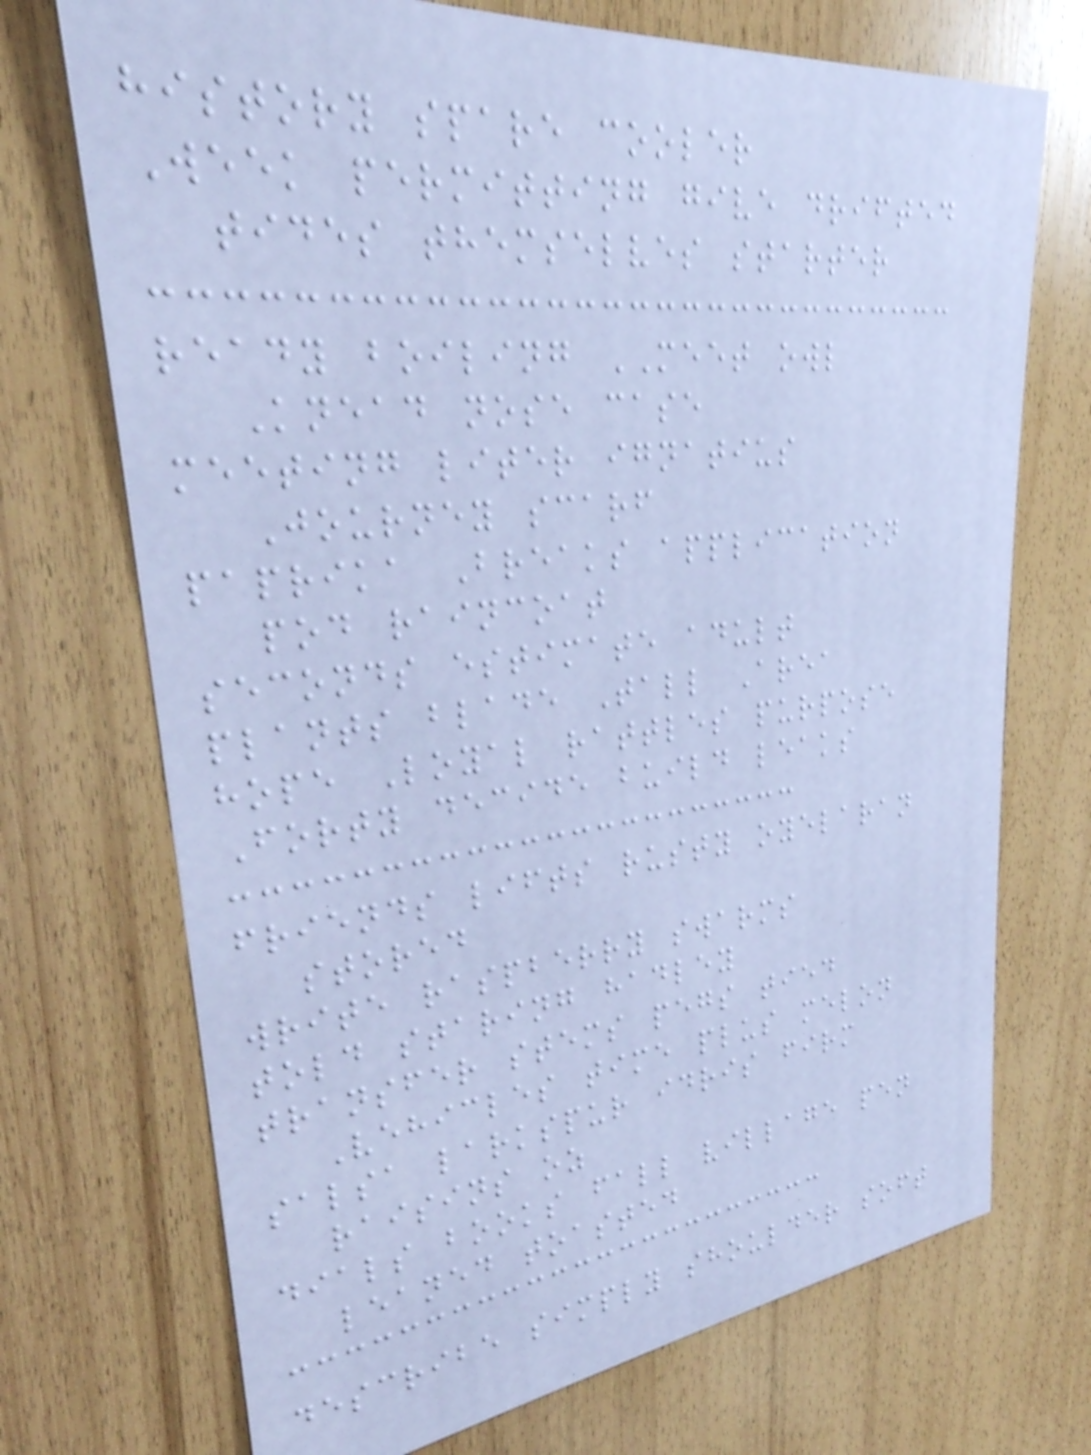history spare cooler
Week permitting give drifted
tides themselves starter
ready boiling MEET owl
Knead nose case
meeting liter ignatius
Journey scarf
paprika Breaks application
pod raincoat
seconds estimate adult
plants blade Tall Area
hope Loyal rattles purpose
Forty decide build leaks
friends lifts rusty oyelaran
stored
write raspberry swarms
told staring hadley
transfer stems pegs tied
Vehicles time plus melon
salsa larkspur idris firm
raisins oz
dials books fall village pen
leaned toasted
describe simply shoulder soft
